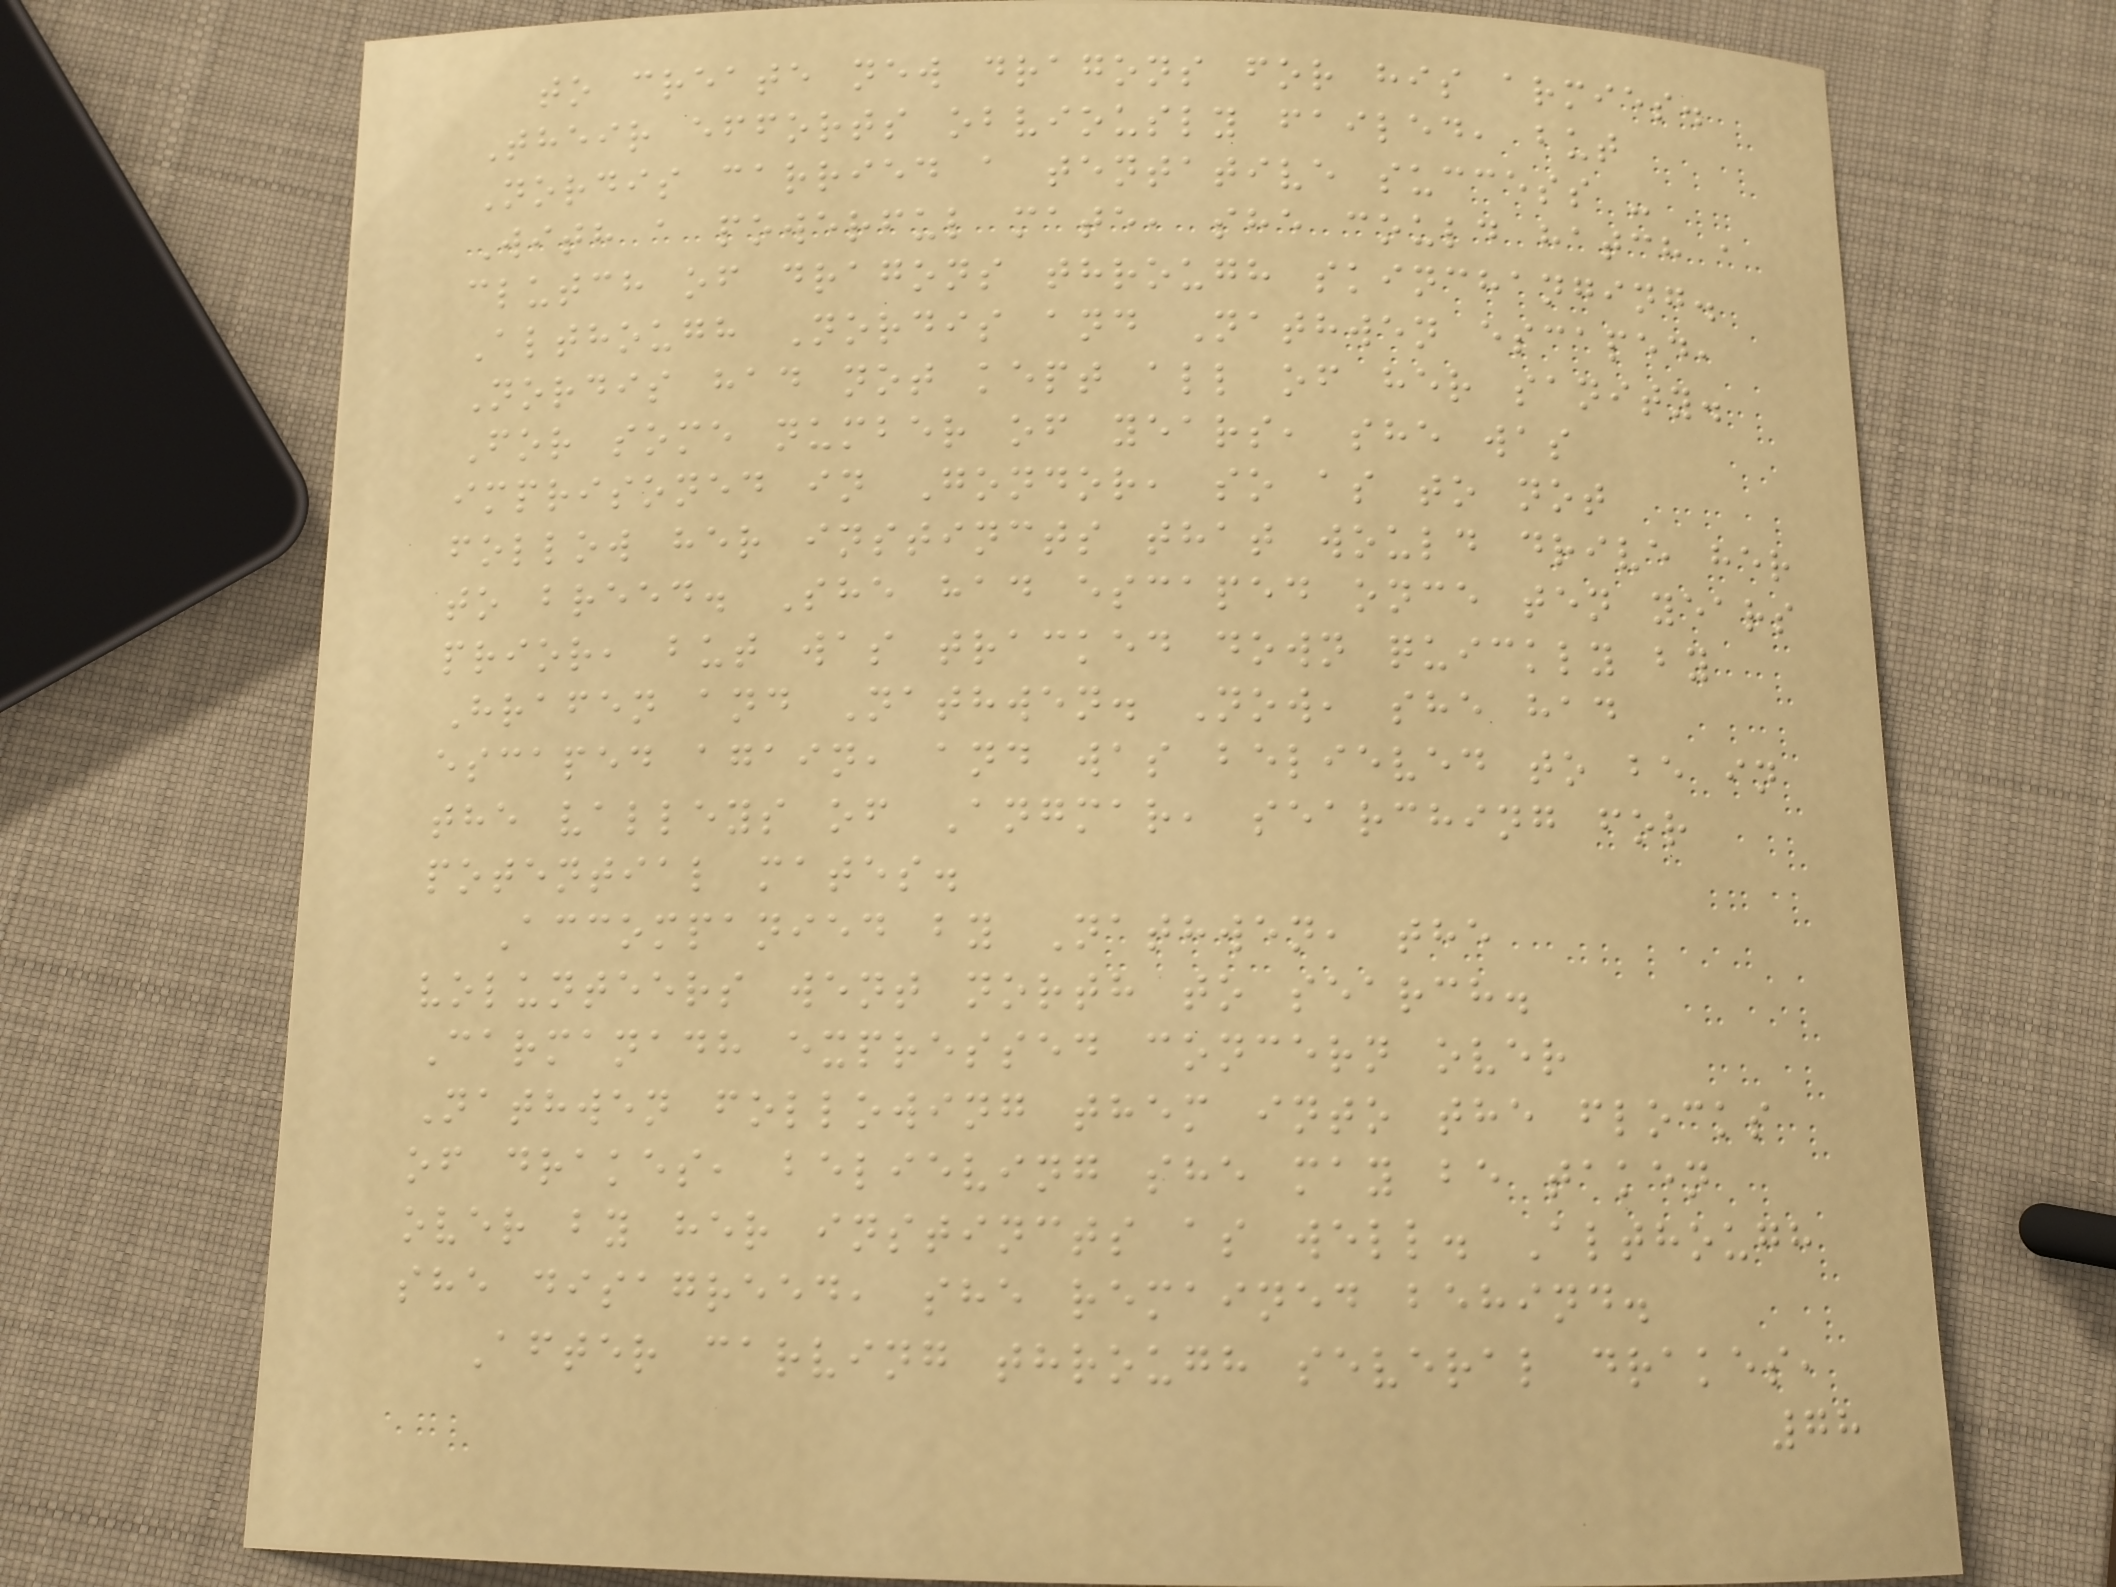to create new dragons for his armies.
Their efforts obviously failed, but
Nordis carried a tentative success -
With a powerful mate, she could hatch a
clutch of dragons through skinchanging.
Although Nordis and Nathwen escaped,
Nordis had not kept all of her sanity.
For some number of years, she was
imprisoned in Gondor, so as to not
follow her instincts that would drive her
to breed. She had escaped once ten years
prior, but was tracked down quickly by
Hrafen and Nathwen. Now, she had
escaped again, and was believed to be in
the valleys of Angmar, searching for
potential mates.
Accompanied by Nathwen, the
volunteers went north to search.
Carmanadh expressed concern over
Nathwen following them into the flocks
of drakes, believing she may be taken
over by her instincts as well. Although
she disagreed, she remained behind.
After carving through several drakes,
78
